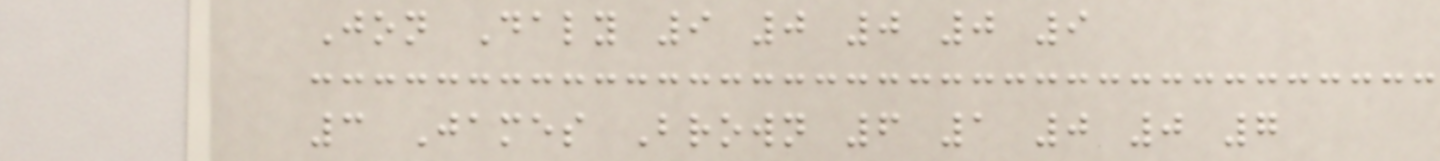Jon Daly 9 0 0 0 9
3 James Brown 6 1 0 0 7
